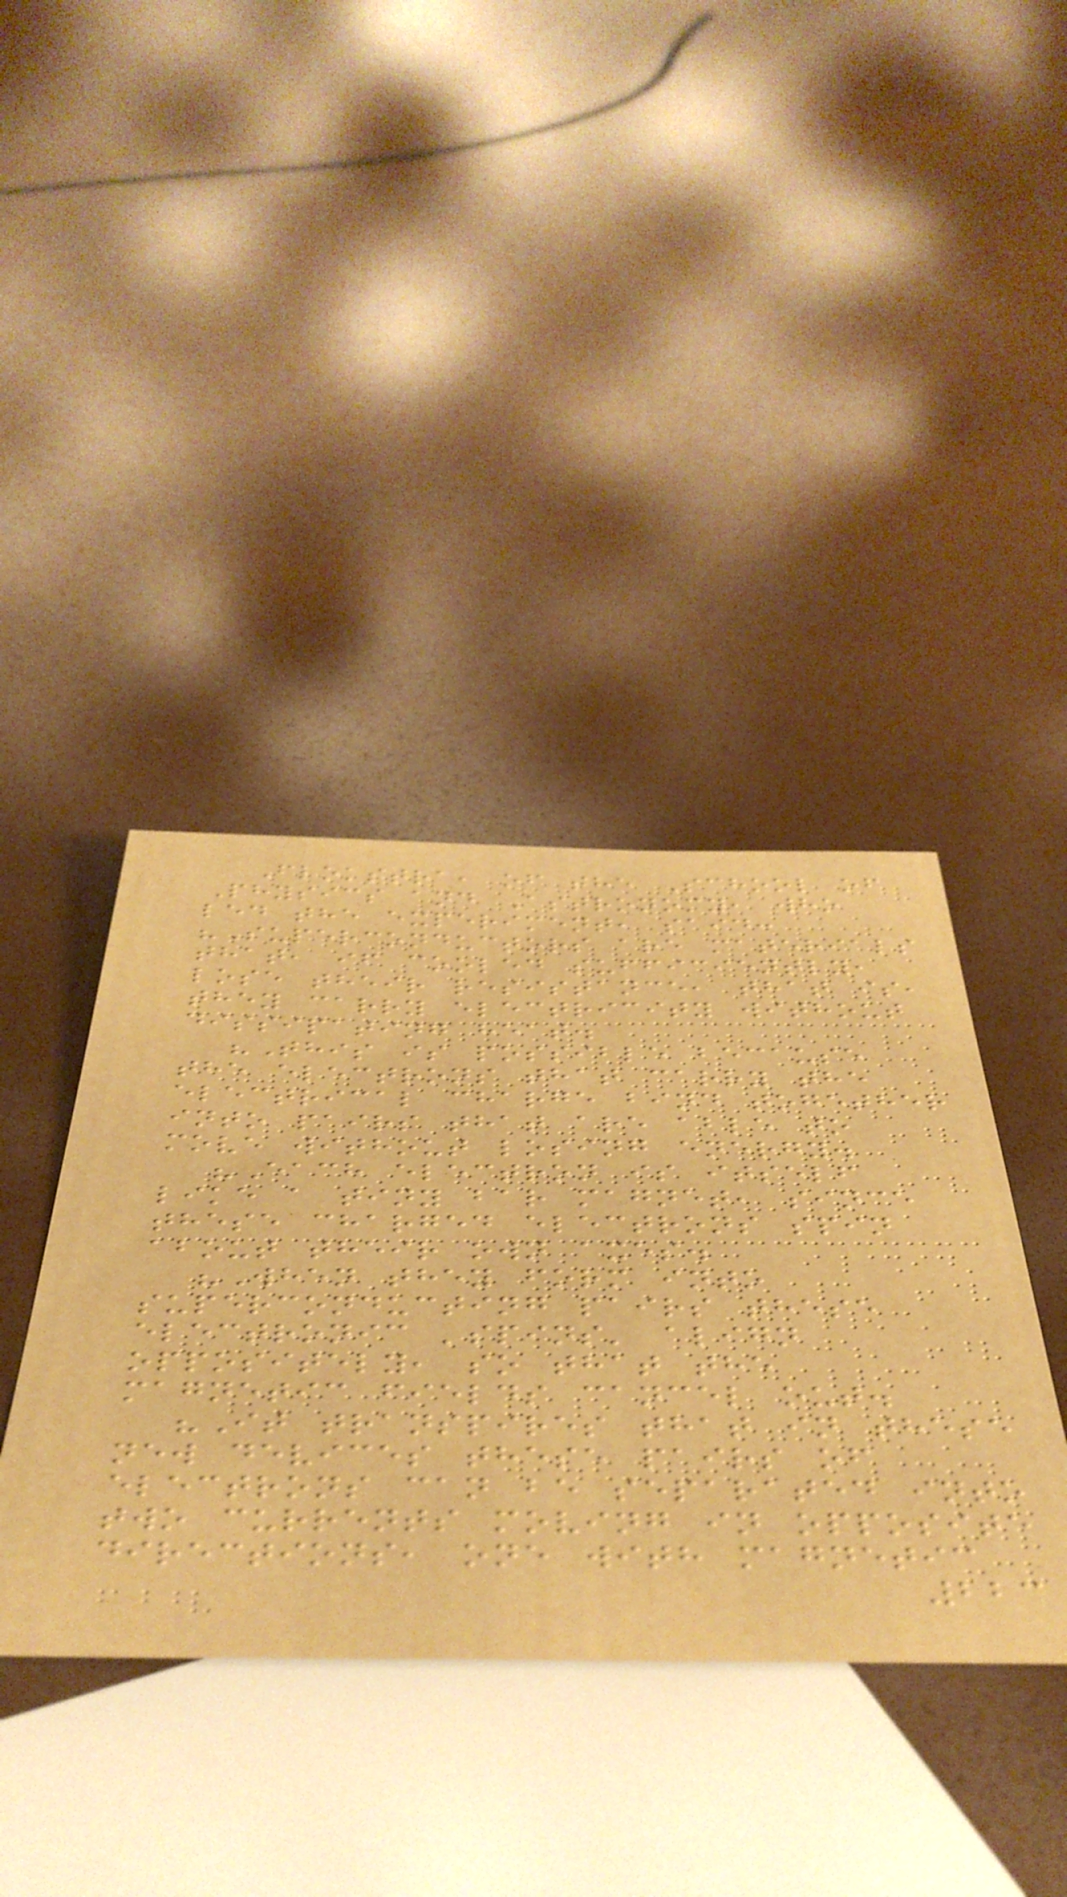Flokstra, of the School of
Physics and Astronomy, who
led the experiment, said:
"Superconductors are materials
that, if cooled sufficiently,
lose their resistance, that is,
they carry electricity without
dissipating heat.
"This is possible because
the electrons that carry the
electrical charge bind together
into pairs that are able to
move without losing energy.
"Each electron is itself
like a tiny bar magnet, since
these charged electrons spin
about their own axes.
"When they form into
superconducting pairs these
electronic 'spins' align
oppositely, so that the
magnetic fields cancel out.
"It transpires that in these
new devices these pairs of
electrons can be separated into
two currents moving in opposite
directions, one with magnetic
223
